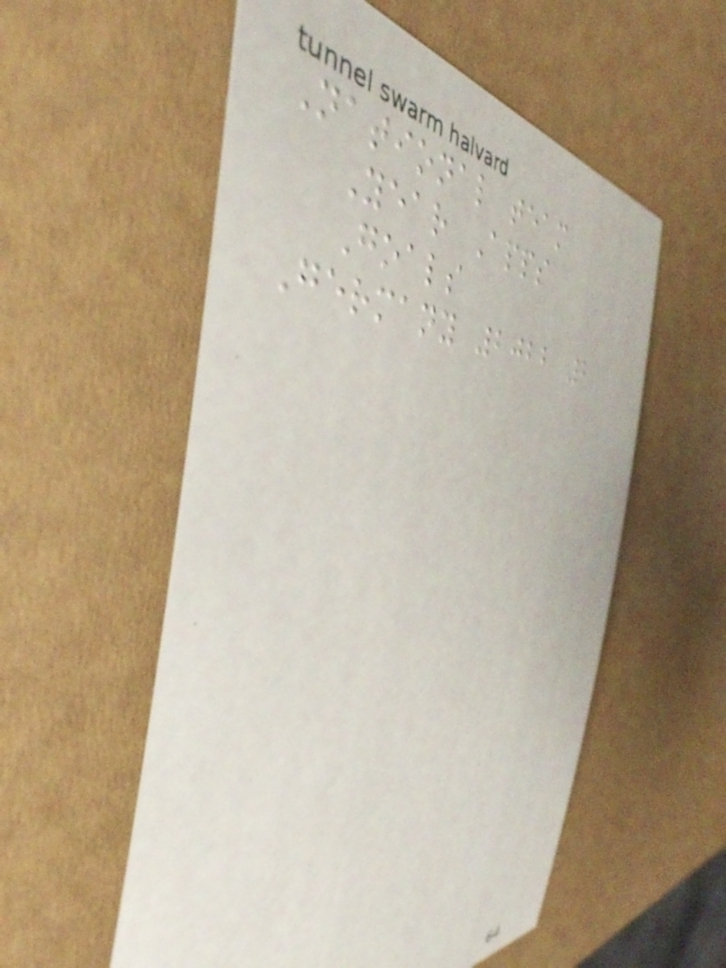National team
Year Apps
Goals
Germany 2022 2
